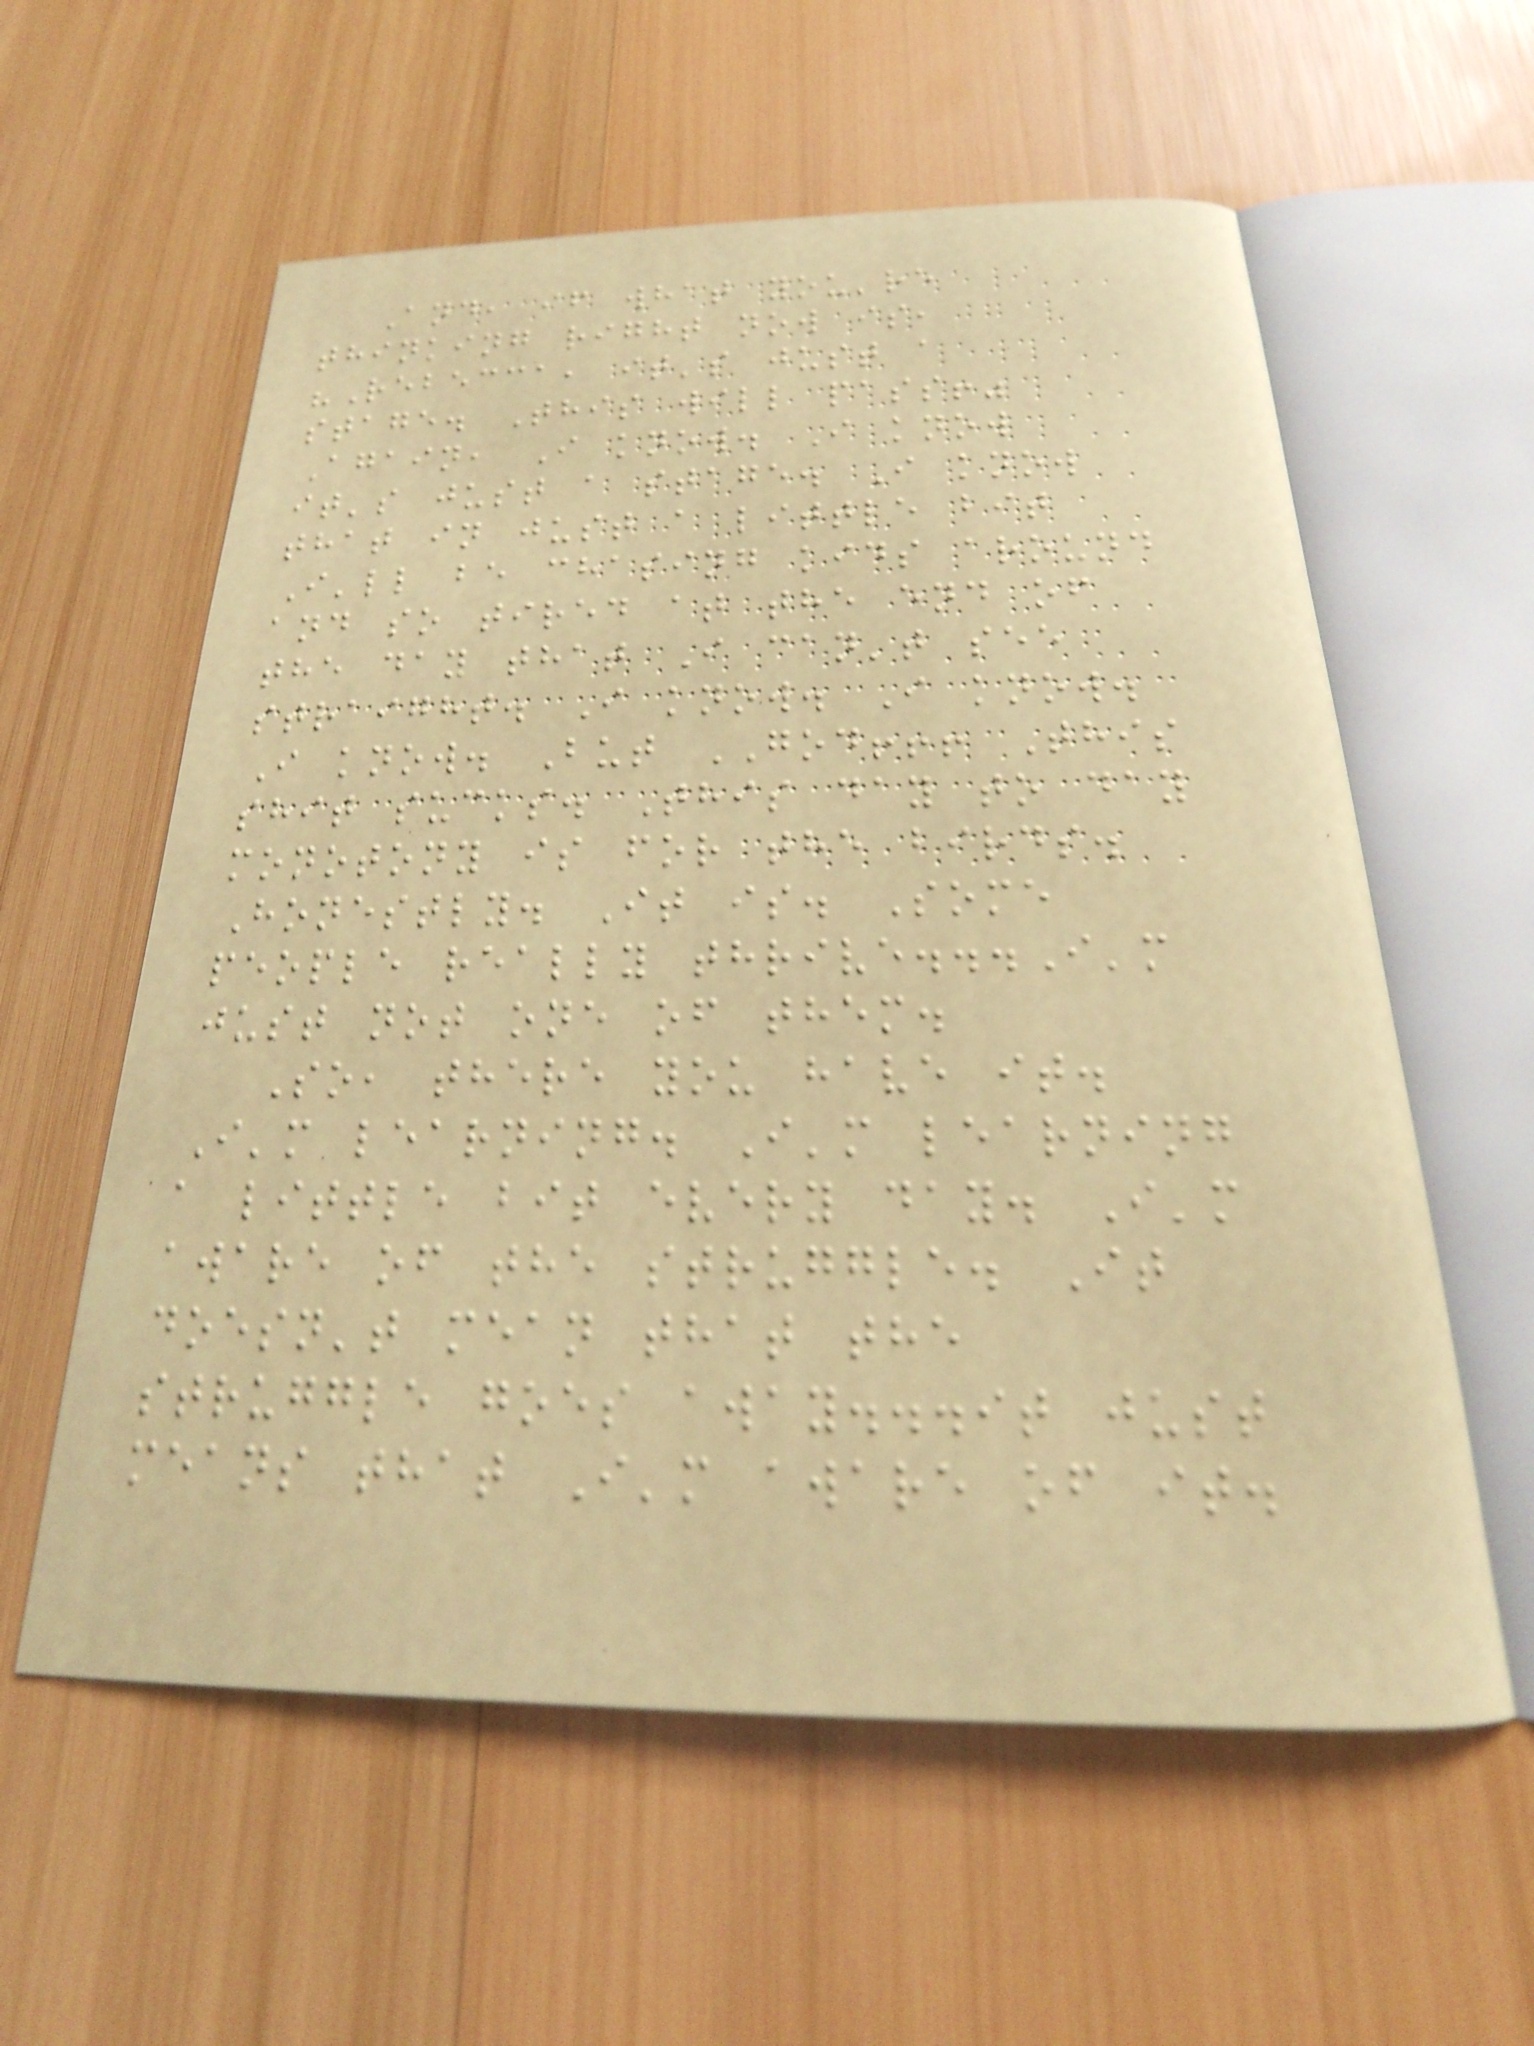And, if what you're
thinking right now is,
"Rebecca, it's just a
stage. This will pass!"
Again, I know. I know
it's just a stage. I know
that in just a little bit
I'll be chasing kids around
and so tired at the end of
the day that I can't see
straight. I know. I know.
I know. But GOD!!! This
shit sucks. This day to day
monotony is for the birds.
Honestly. It is. Some
people really thrive...I'm
just not one of them.
So, there you have it.
I'm learning. I'm learning
a little bit every day. I'm
aware of the struggle. It
doesn't mean that the
struggle goes away...it just
means that I'm aware of it.
